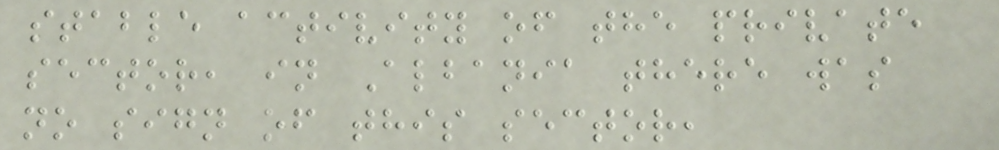stable activity of the private
sector, in Albania there was
no sign of this sector,
